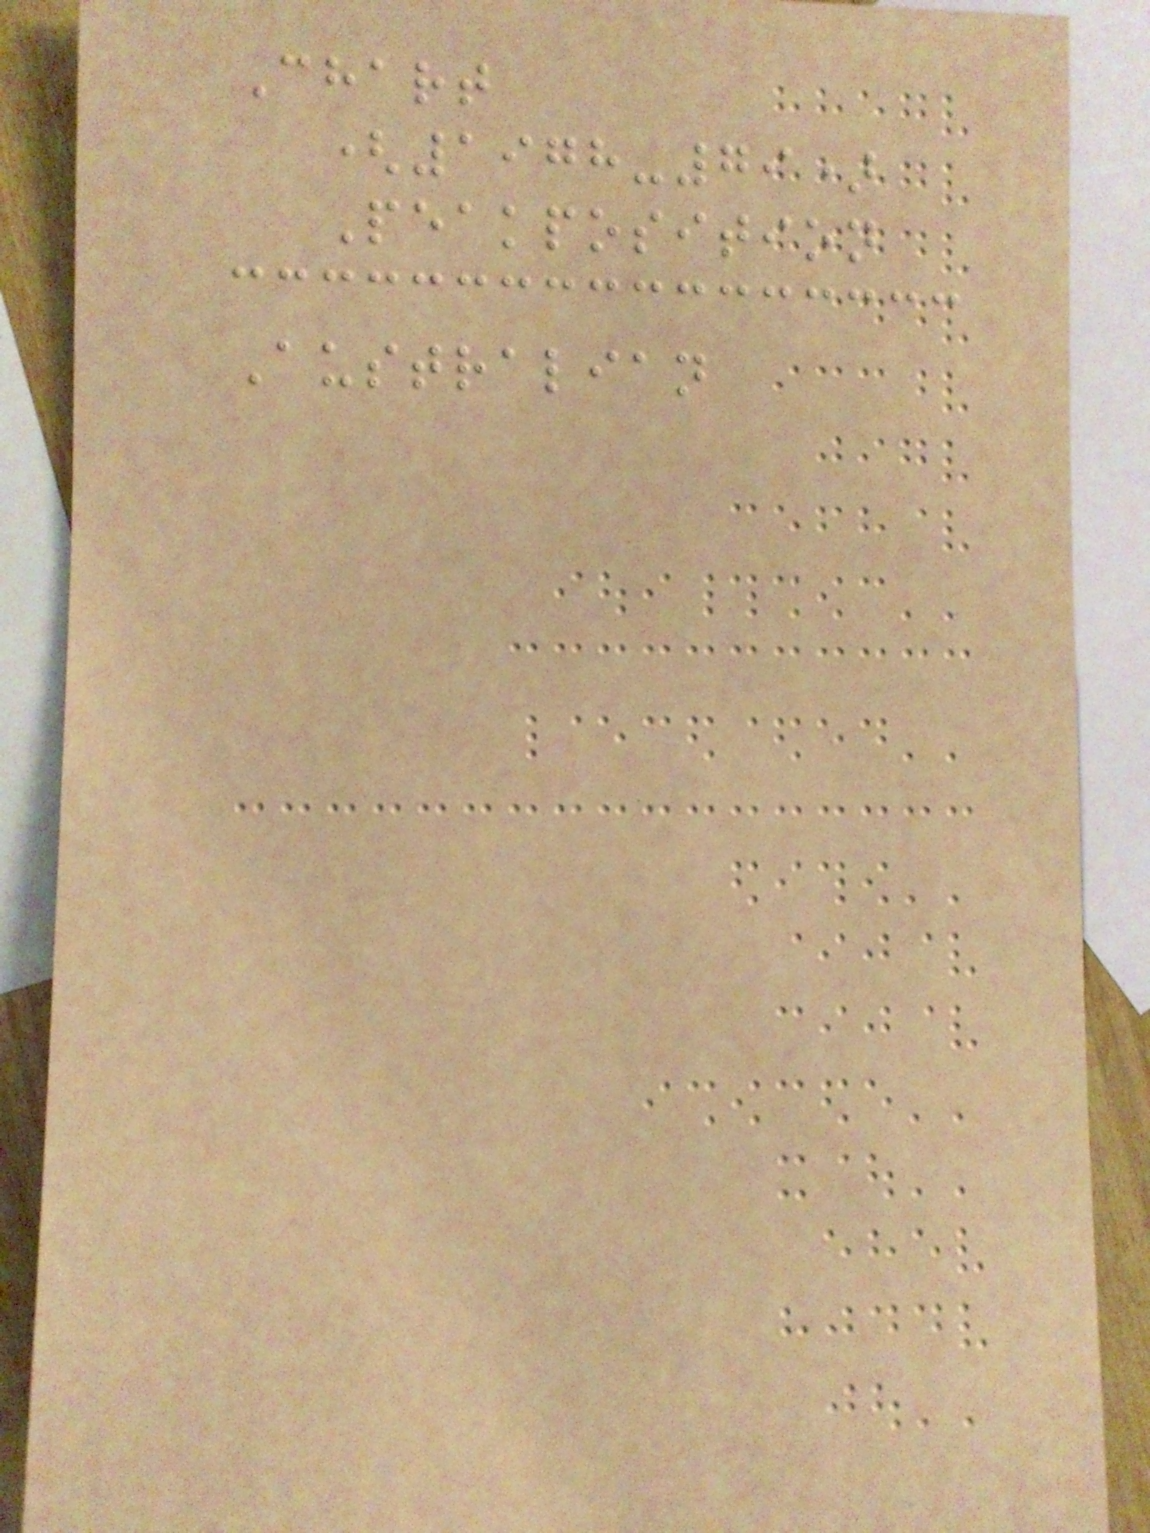Chart
(1978-79)
Peakposition
Australian
